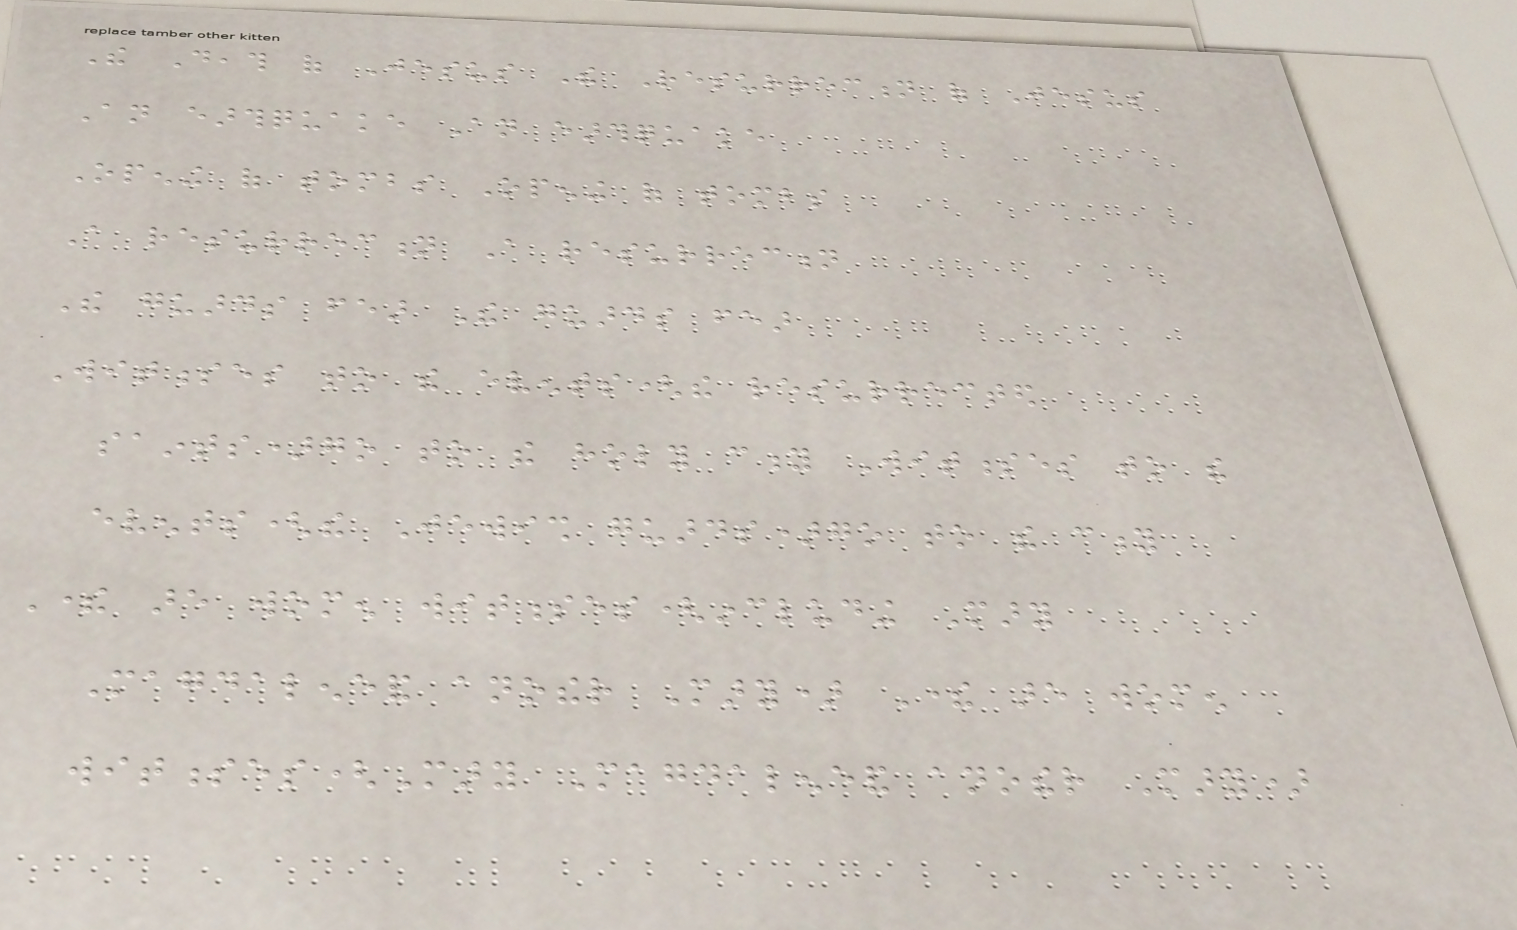The Death of Jesus The Resurrection of Jesus
An earthquake An earthquake
Opening of tombs Opening of tombs
A resurrection A resurrection
The guards fear The guards fear
Witnesses to the events(the resurrected
saints)go to the holy city Witnesses to the
events(the Jewish guards)go to the city
There are women witnesses(including Mary
Magdaleneand another Mary) There are women
witnesses(Mary Magdaleneand another Mary)
